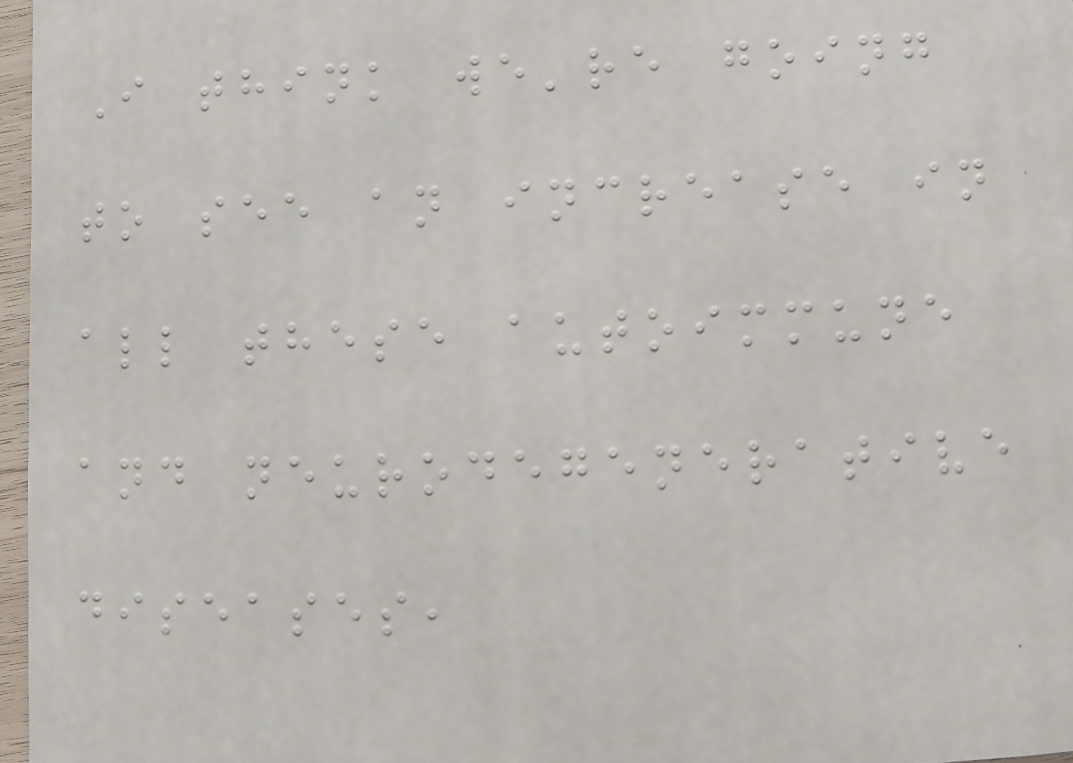I think we're going
to see an increase in
all these autoimmune
and neurodegenerative
diseases,
